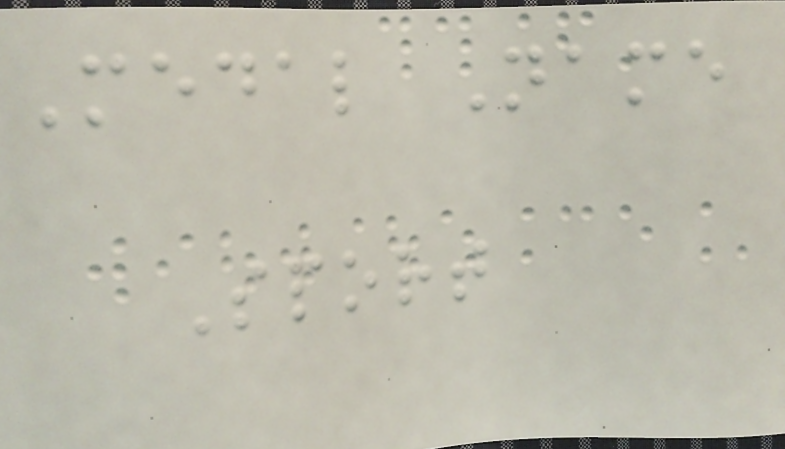Medal Name
Sport
